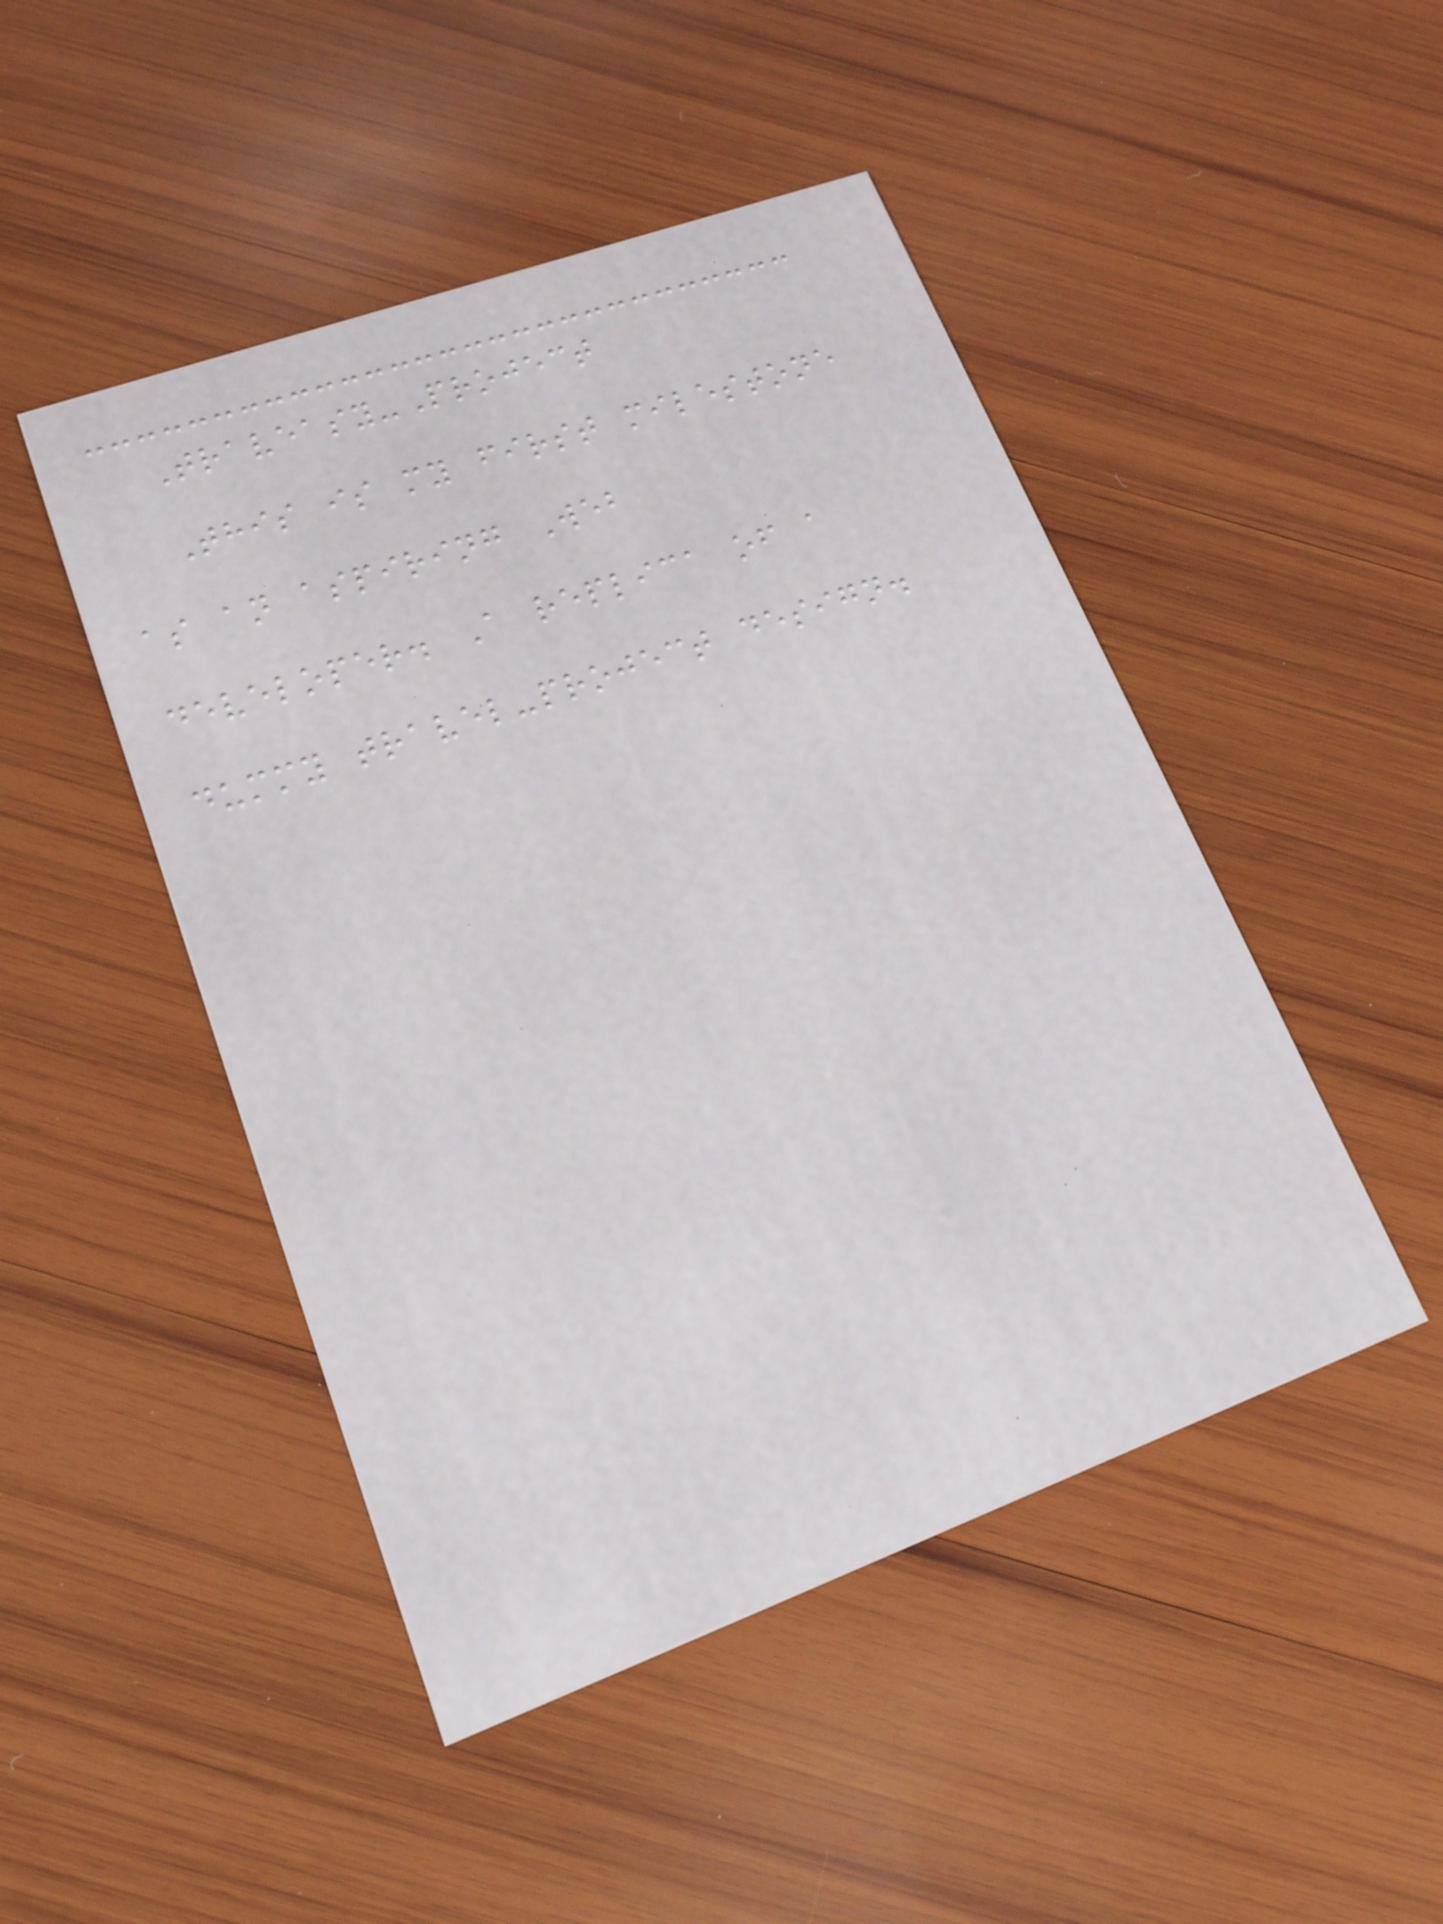Traveasy-Project
This is my first milestone
as an aspiring Web
developer. A replica of a
dummy travel-project design.
